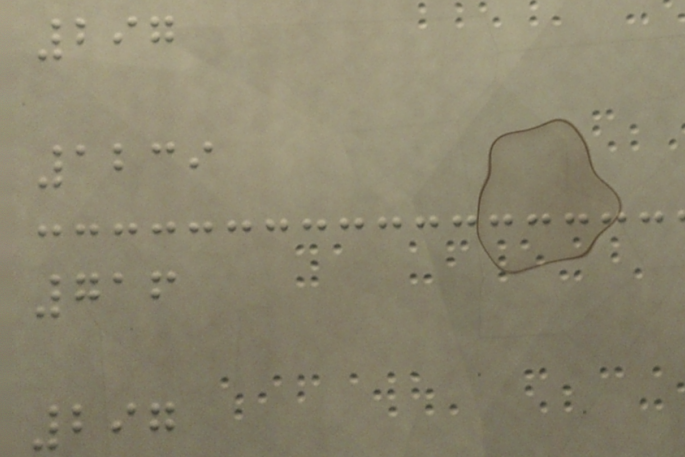297
1239
716
297
